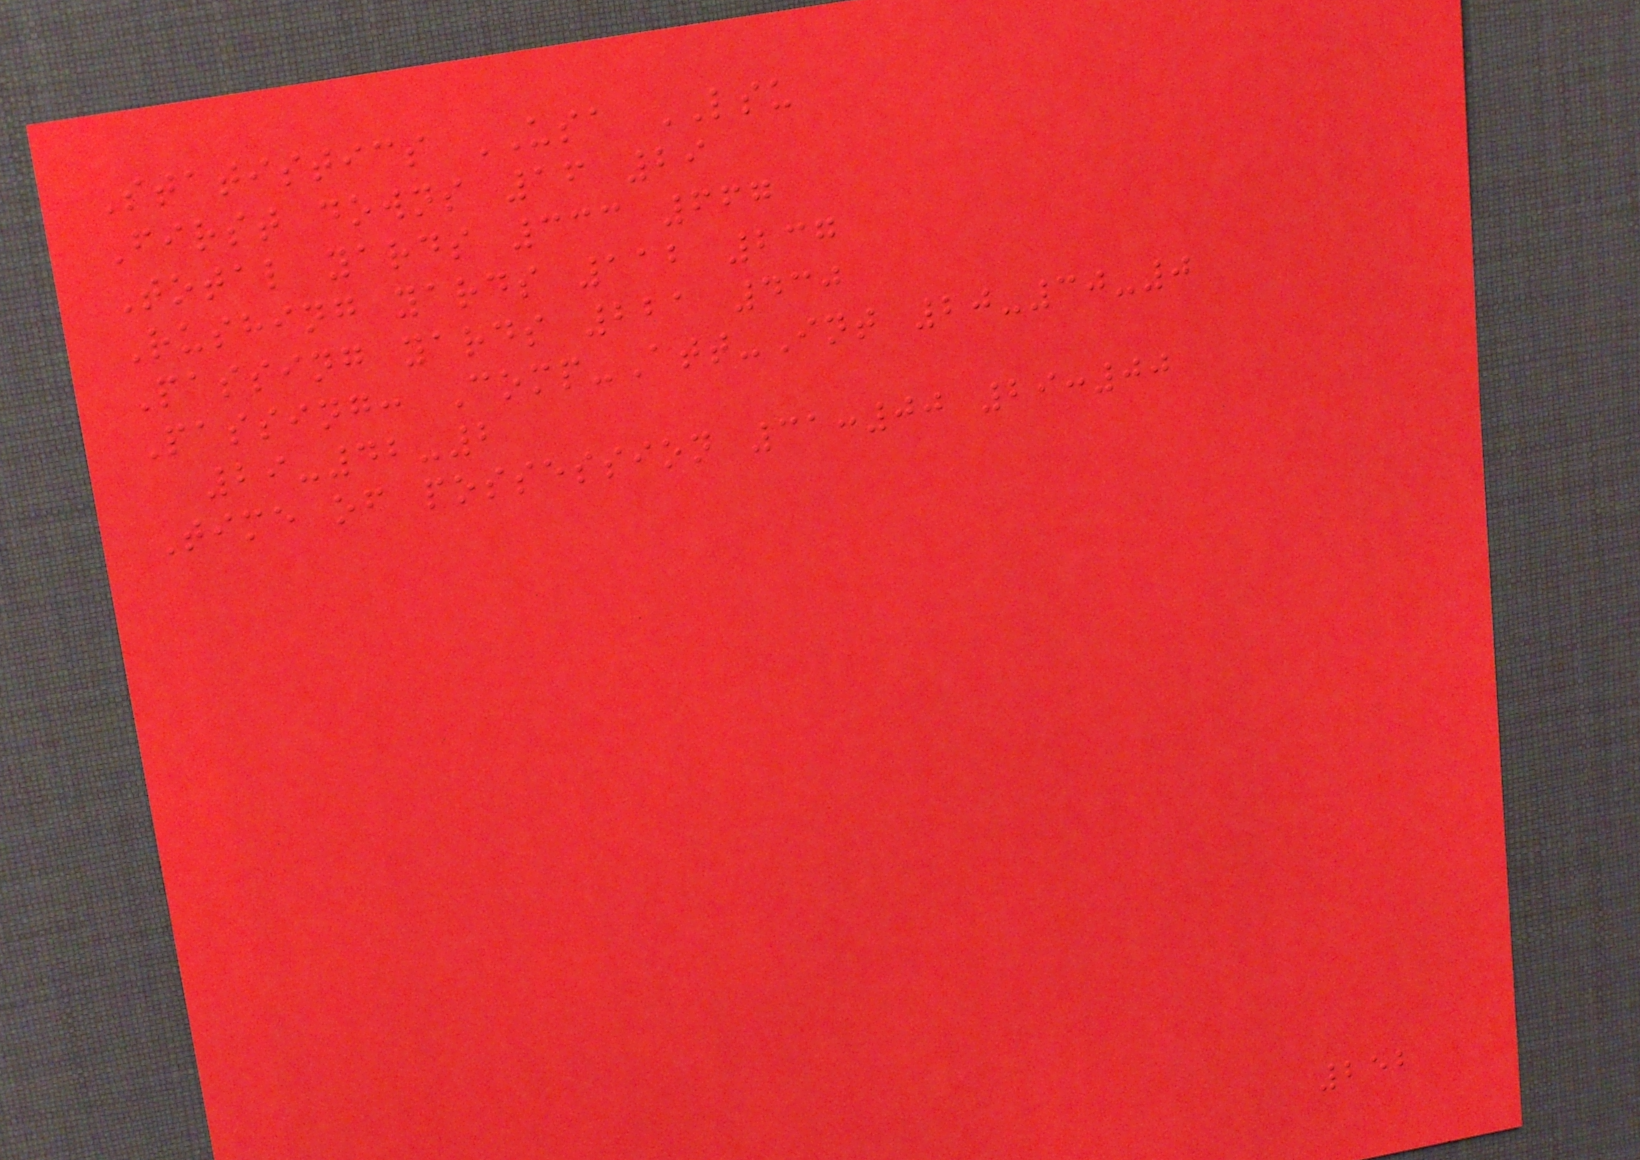Statistics USA LSU
First downs 16 29
Total yards 333 667
Rushing yards 112 237
Passing yards 221 430
Passing: Comp-Att-Int 20-30-0
29-42-2
Time of possession 31:00 29:00
252
